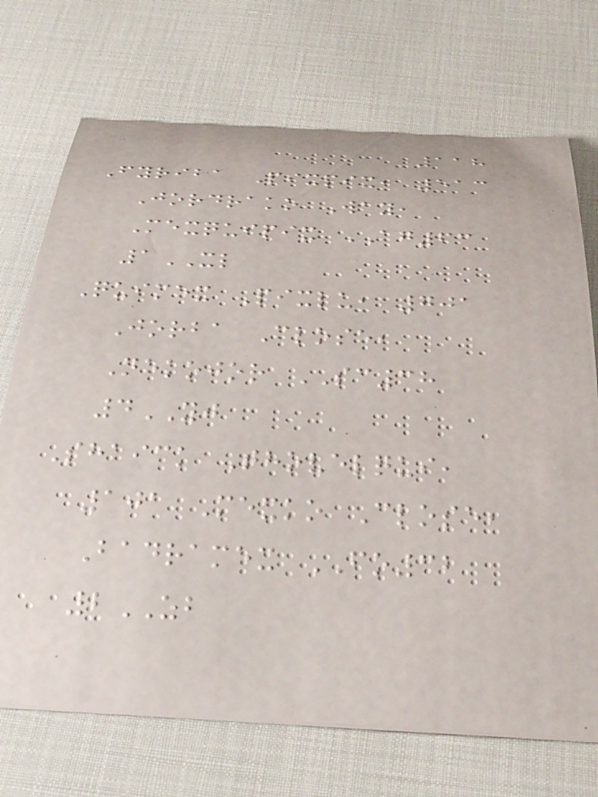118
Fyriba Pixpix, 513
Jordrako Way,
Mexquipix AG63
1XL
Quimex Pixlu, 701
Jorba Close,
Nekojor SC38
4YJ
Shaick Thovelqui,
101 Mexko Close,
Badramex FO32
2ZB
